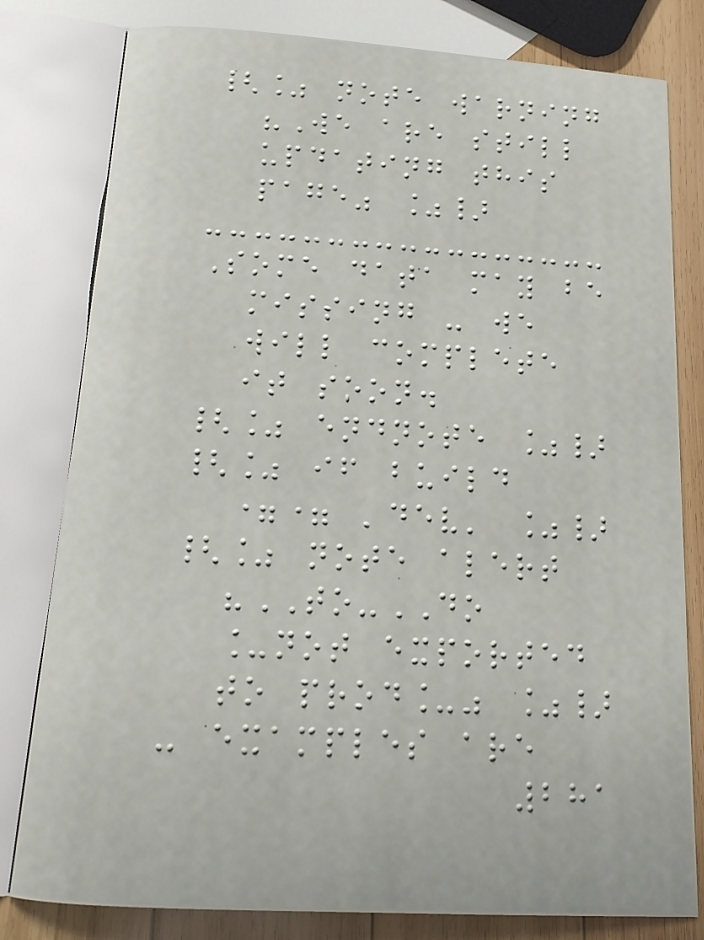{% note warning
"We are still
updating this
page" %}
Some data may be
missing - we
will complete
it soon.
{% endnote %}
{% if build
== 'dev' %}
{% note alert
"TO-DO
_not exported
to prod_" %}
- examples are
281
